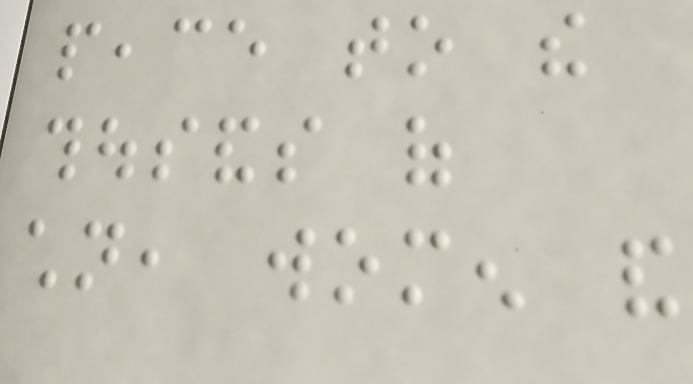peace to the
thousands of
children, women and
